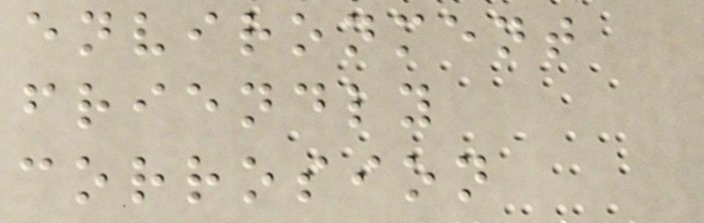environment
friendly
corrosion
